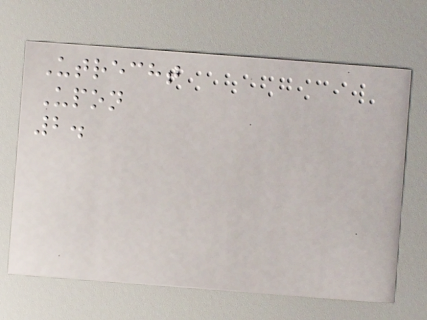Utrecht
Upon
2.
